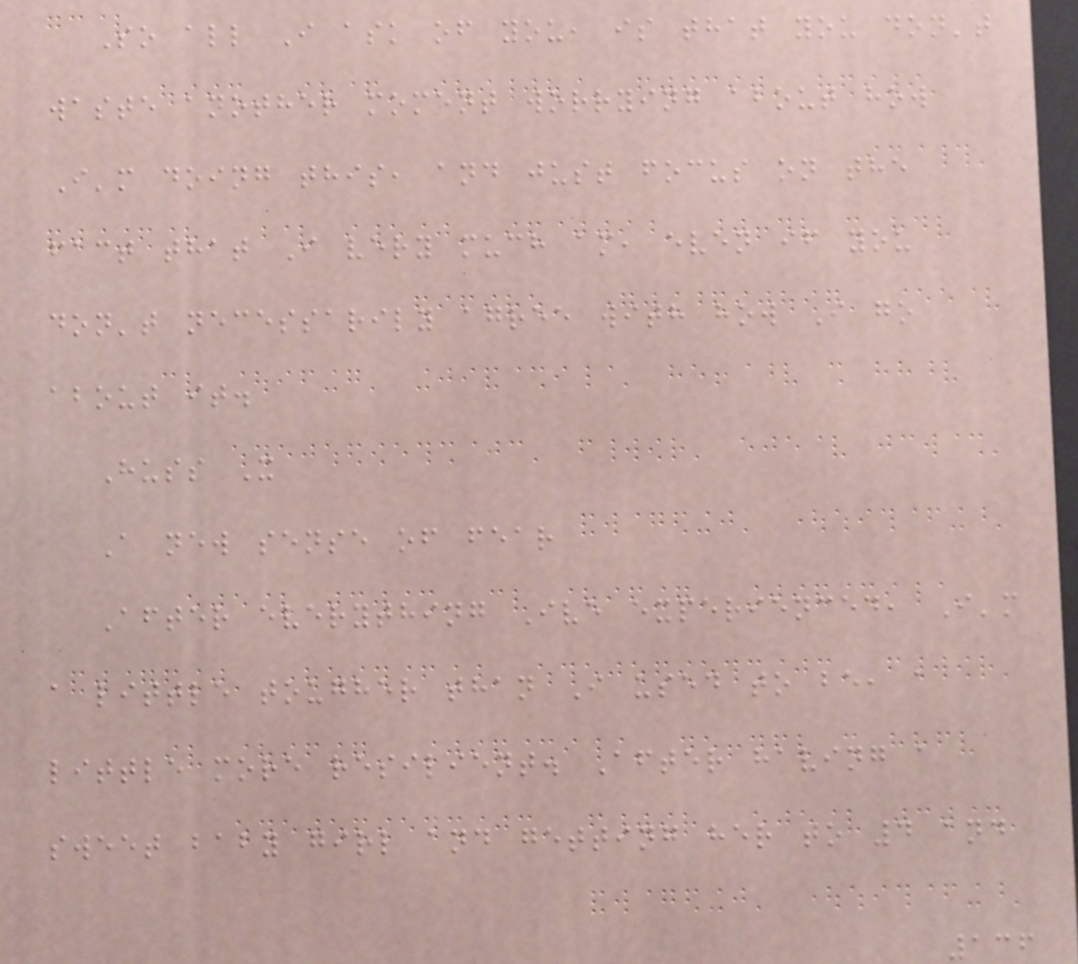So all I ask of you, is that you don't
waste another moment worrying about how
I'm doing this, and just focus on the
fact that I very much am, even if you
don't necessarily agree with how I go
about it.
Huss X
A new sense of fear
After everything Ive experienced, I'm
a little tougher than I used to be, a
little more resilient. After having a
sweet baby girl and getting her to 4 and
136
